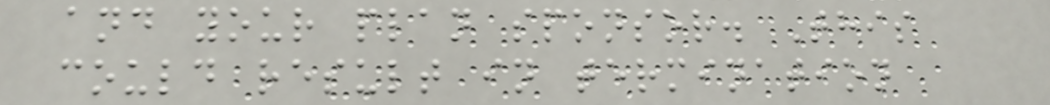and your plan sponsor. This
could result in termination
